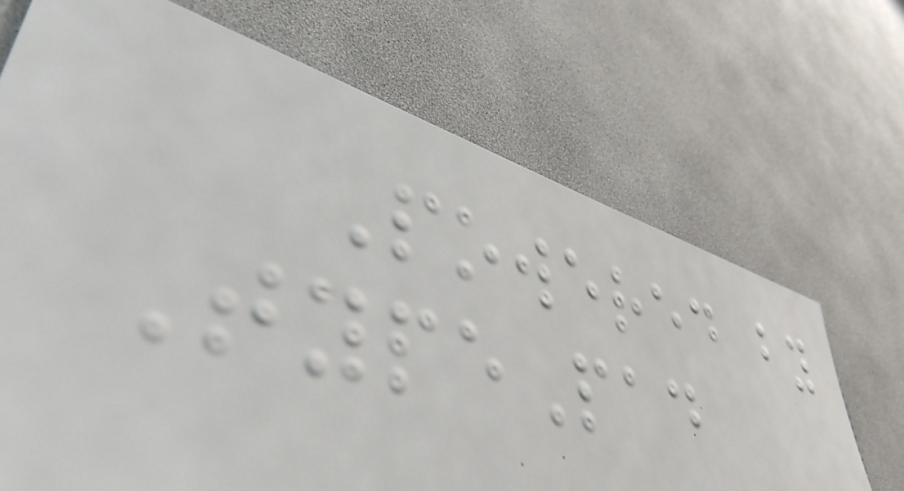Powered by
TypePad
